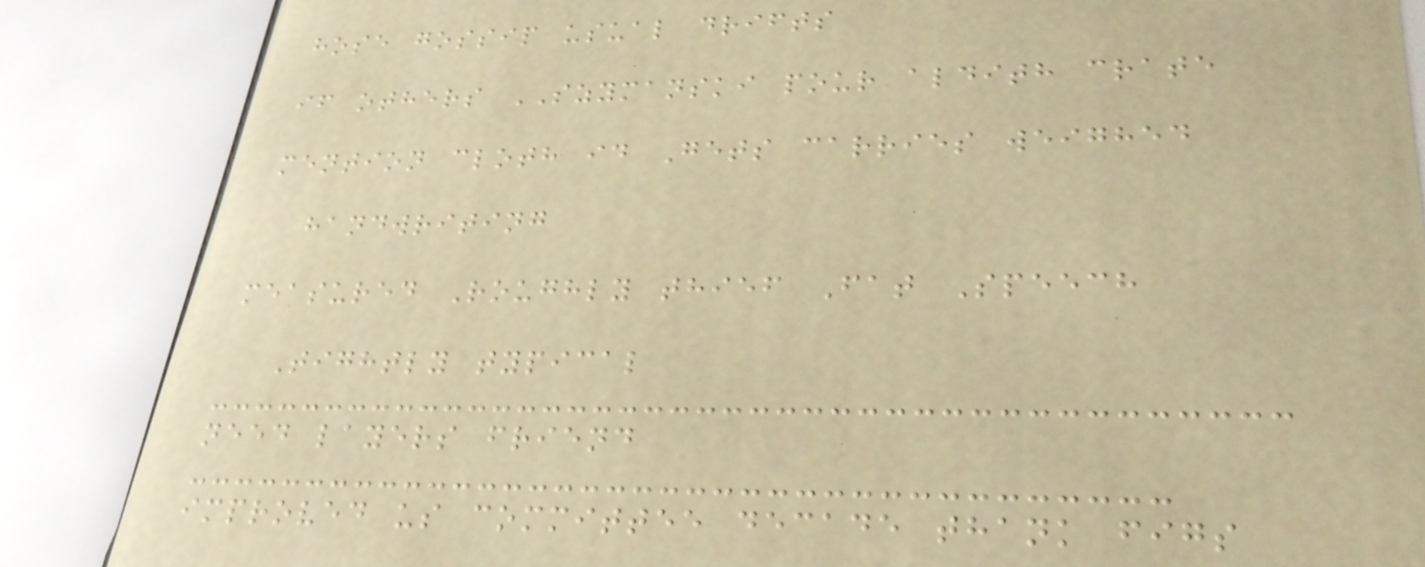hose gossip usual drifts
if others SZYMANSKI pour aldith crate
mention cloth id Gets carries weighed
handwriting
measured Roughly thief Fat Speech
Tightly typical
need layers friend
improved us committee decade thank figs
